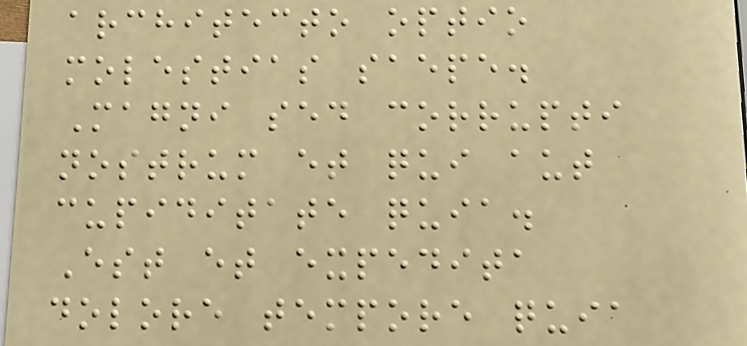architecto optio
molestias saepe.
Magni sed corrupti
nostrum et qui aut
cupiditate quia.
Est et expedita
dolore tempore quia
